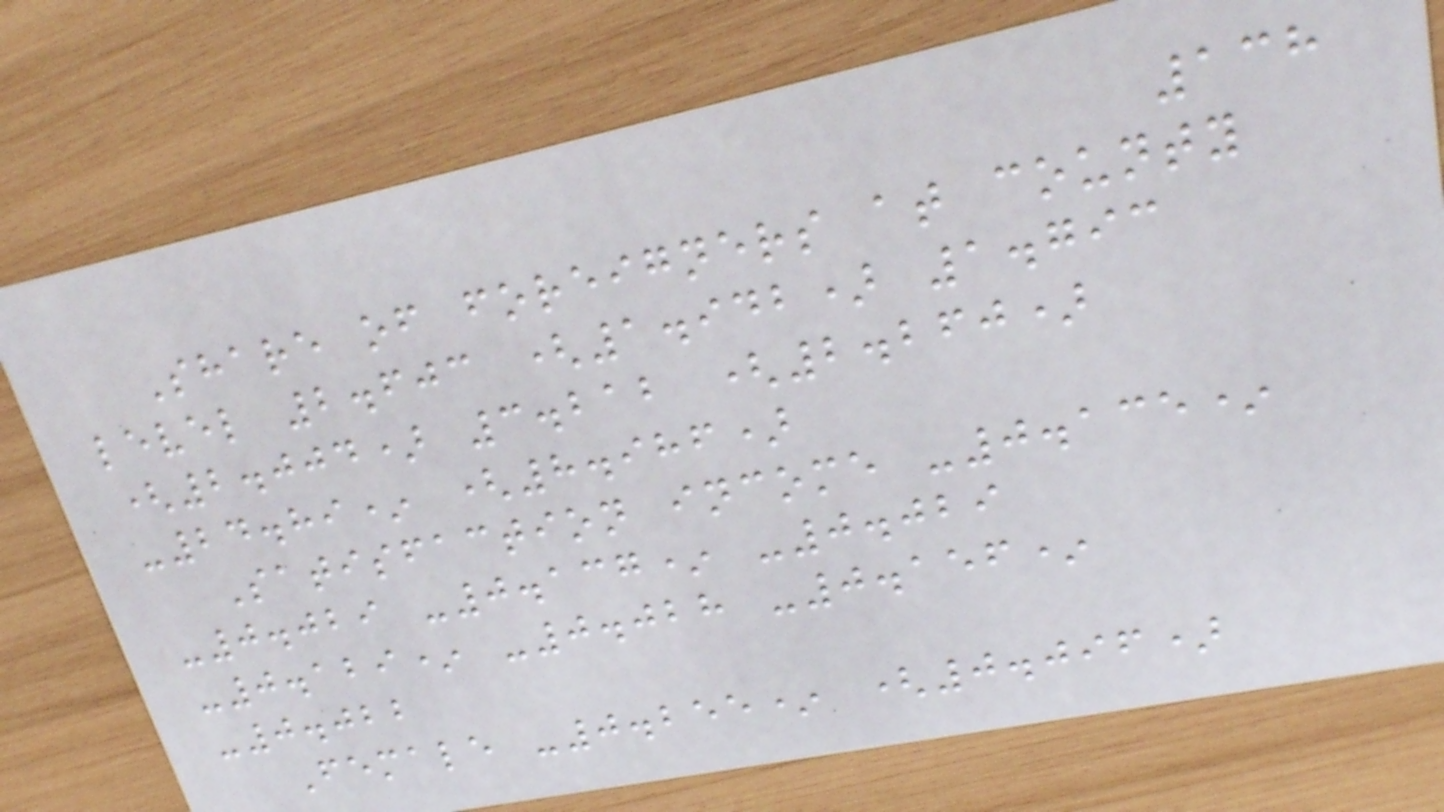138
Share of foreigners at county
level 2.603 (1.942) 1.793
(2.004) 3.212 (2.260)
-24.89* (8.986)
Satisfaction income -0.135*
-0.029 -0.137* -0.029
-0.129* -0.028 -0.156*
-0.022
Female -0.255* (0.096)
